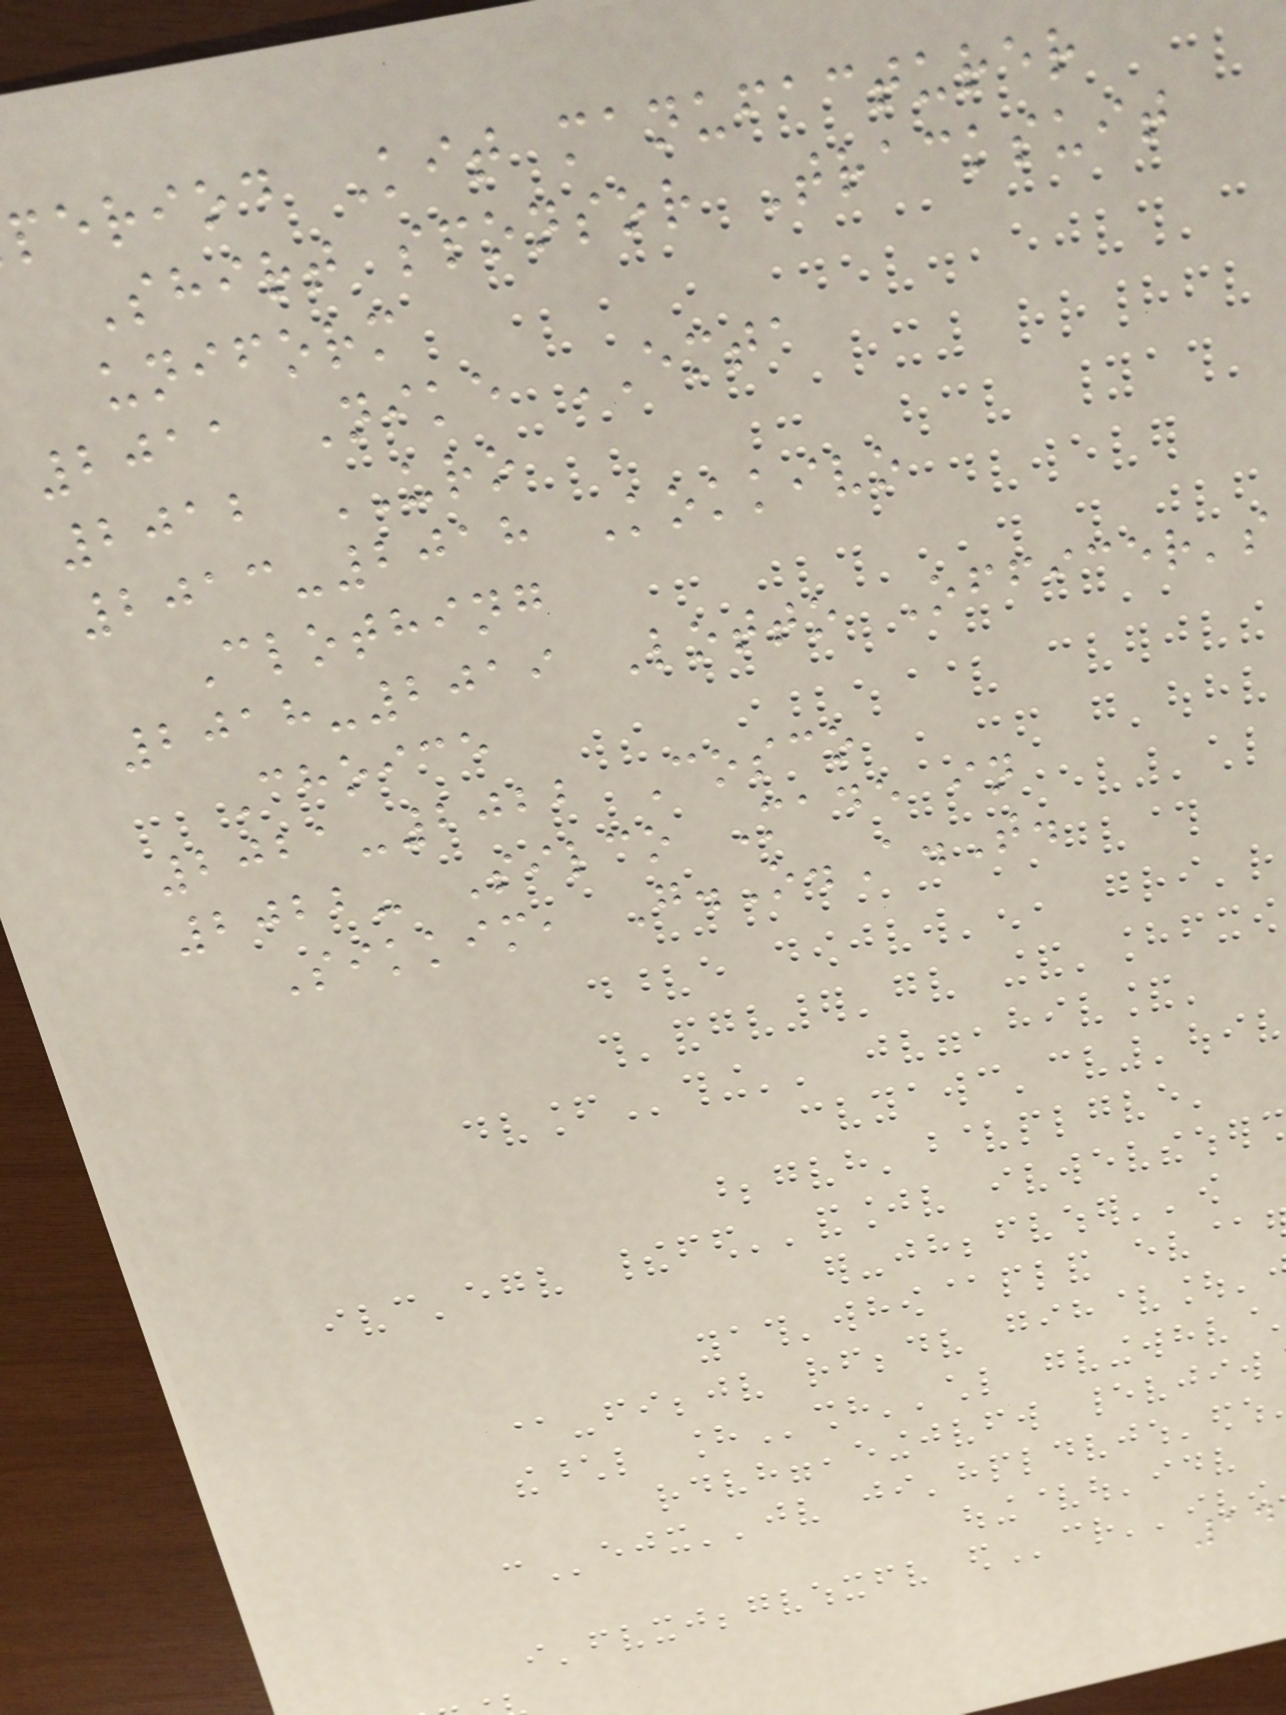period Kit manufacturer
Shirt sponsor Tracksuit
uniform
2011 Nike EMTA
2012 URO
2013-2018 Kokkivo
Clothing
2018-2019 Lotto Officer's
Choice
2021-2022 Cosco
2022- Silco Made in
Sikkim, G.O.A.T.
